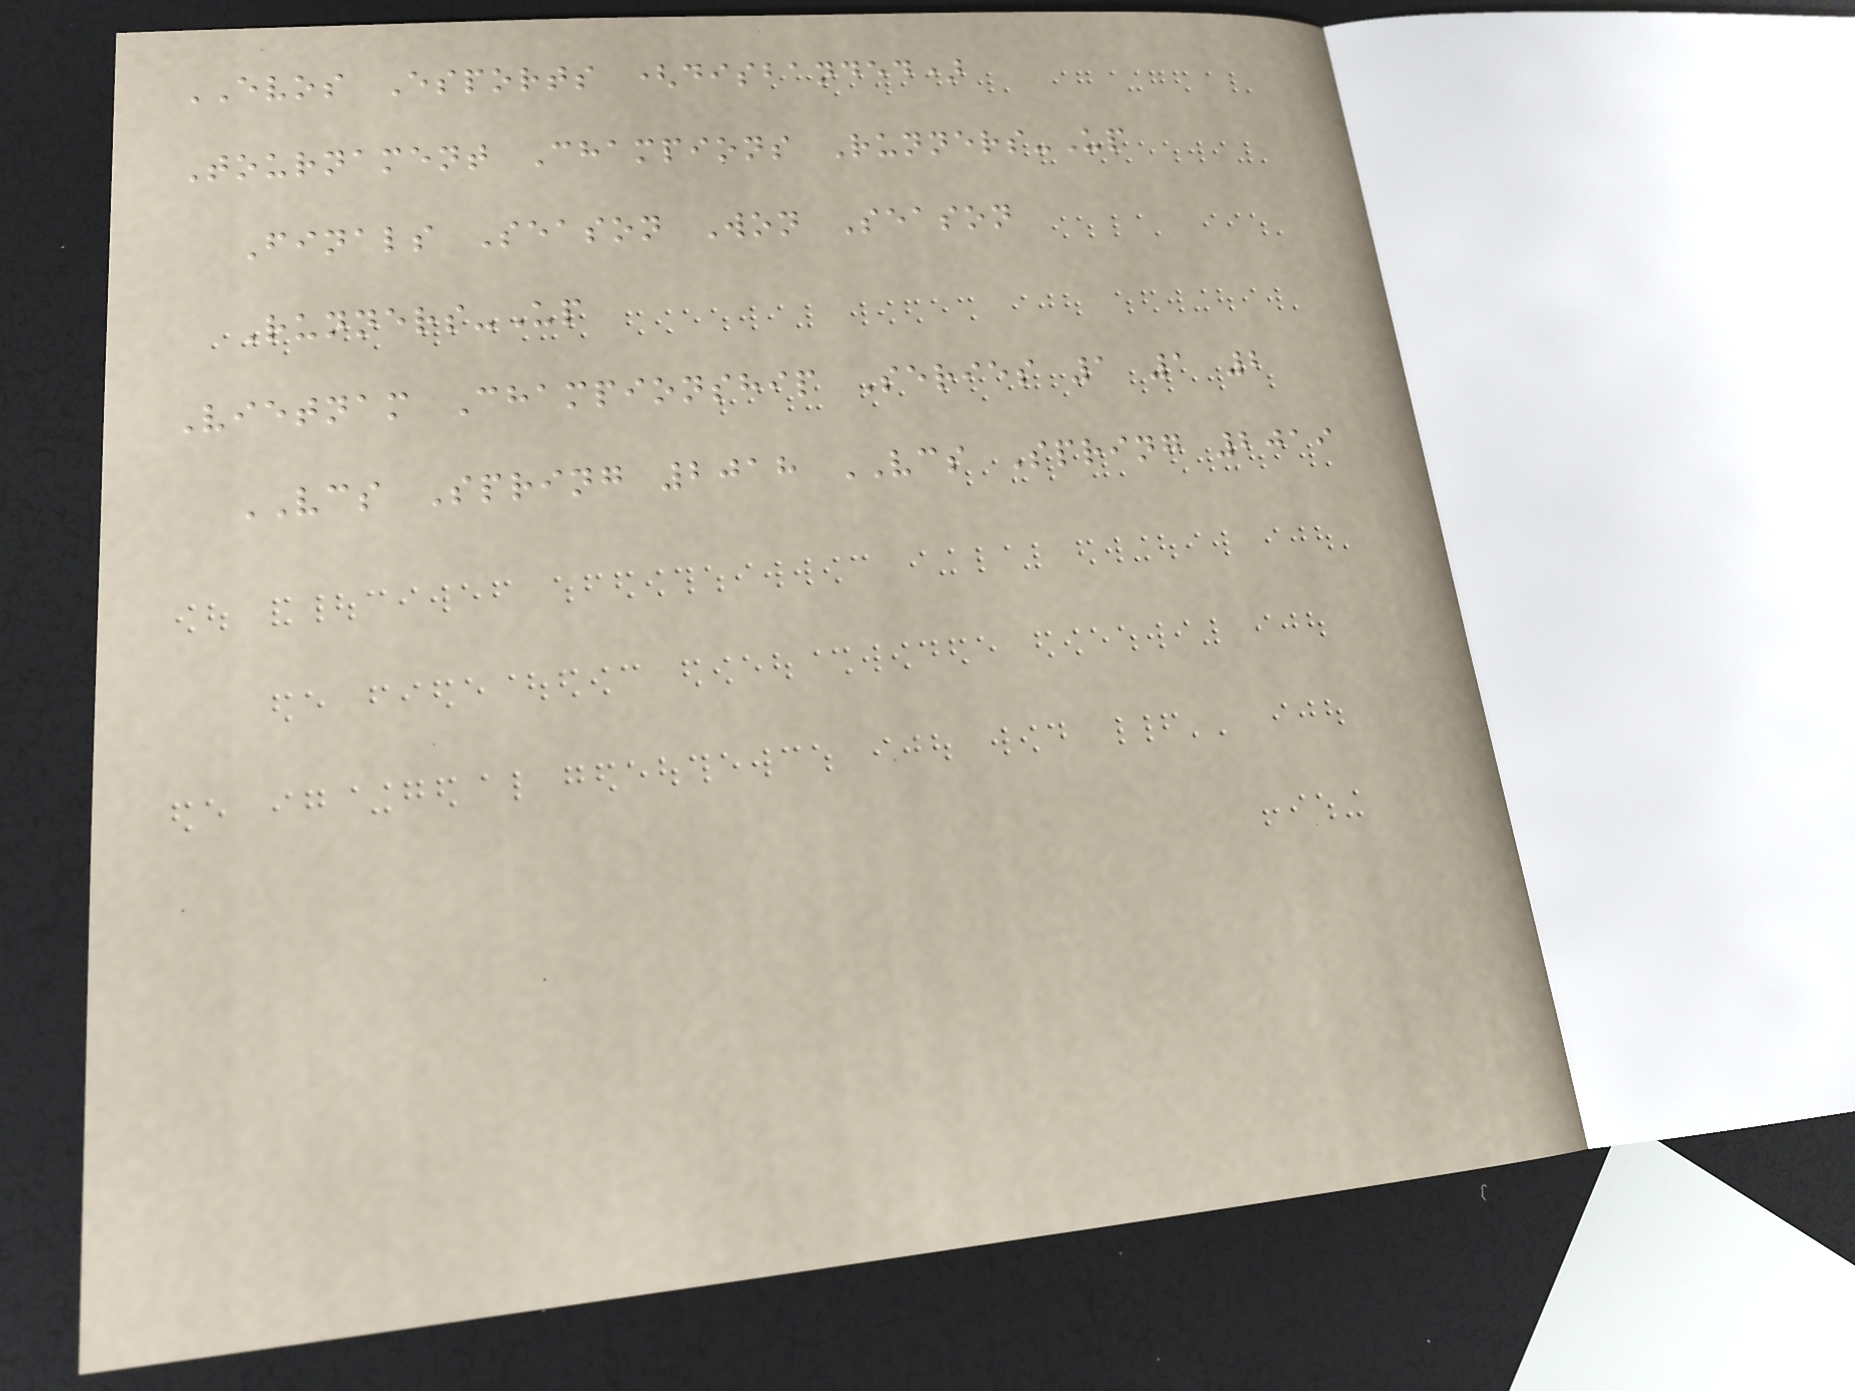EVOS Esports (disbanded)
Tournament Champions Runners-Up
Finals Season Won Season
Runners-Up
Vietnam Championship Series 1 1 2
VCS Spring 2018 VCS Spring 2019
